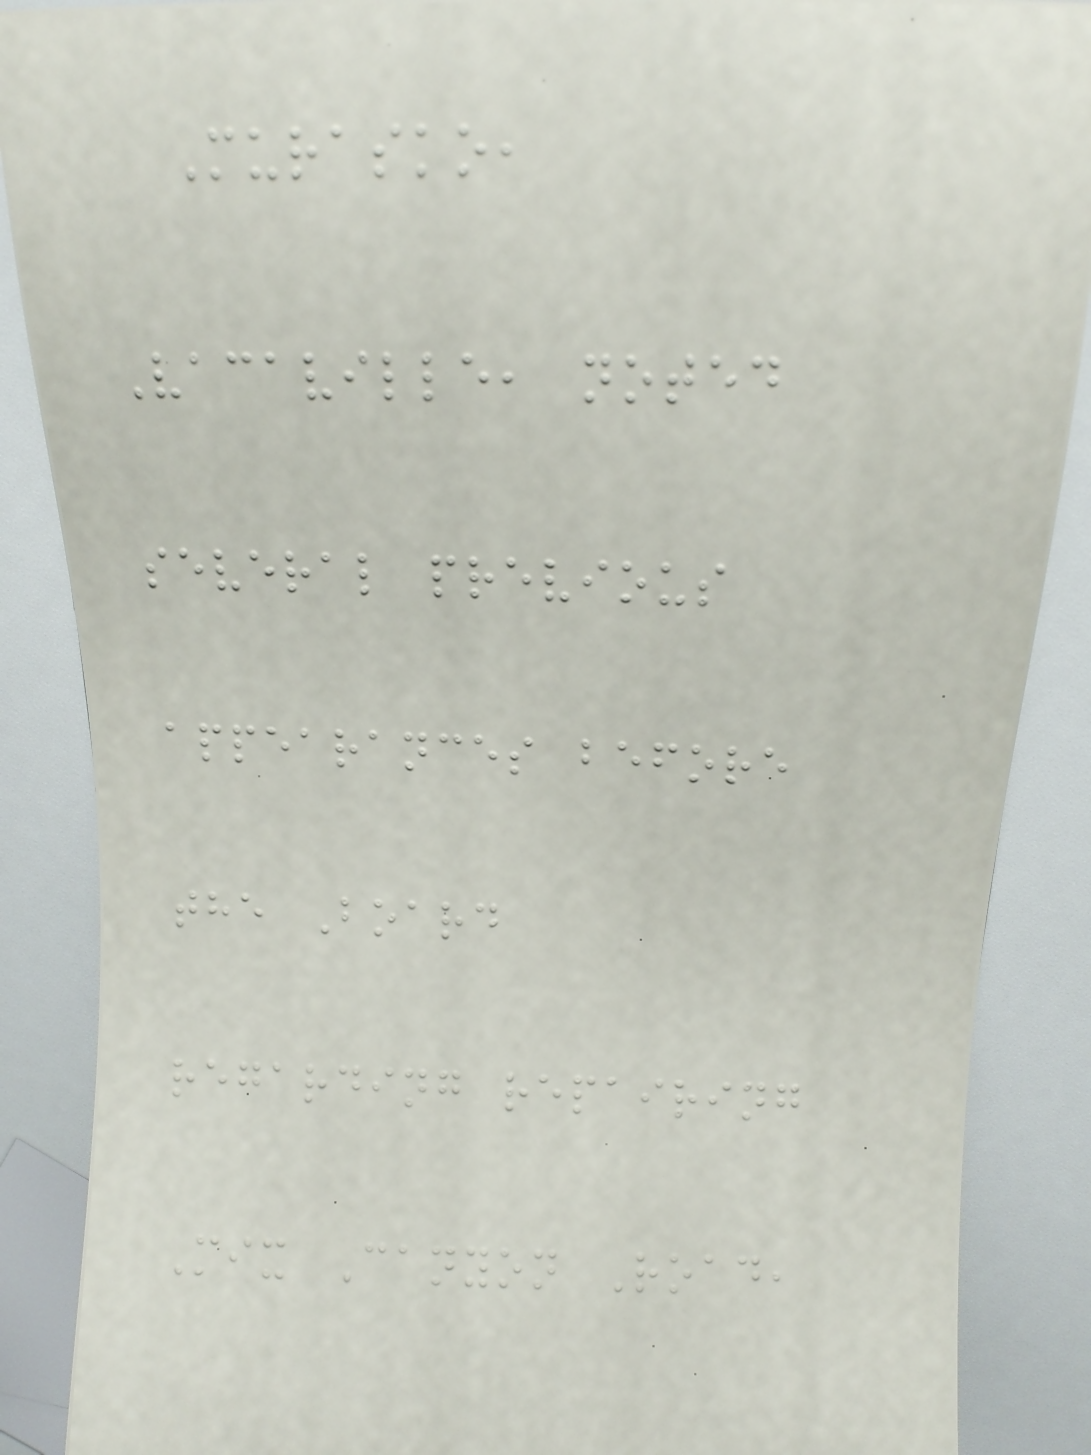Murasko,
Vacaville, noted
several previous
appearances before
the Board
regarding repairing
Mix Canyon Road,
